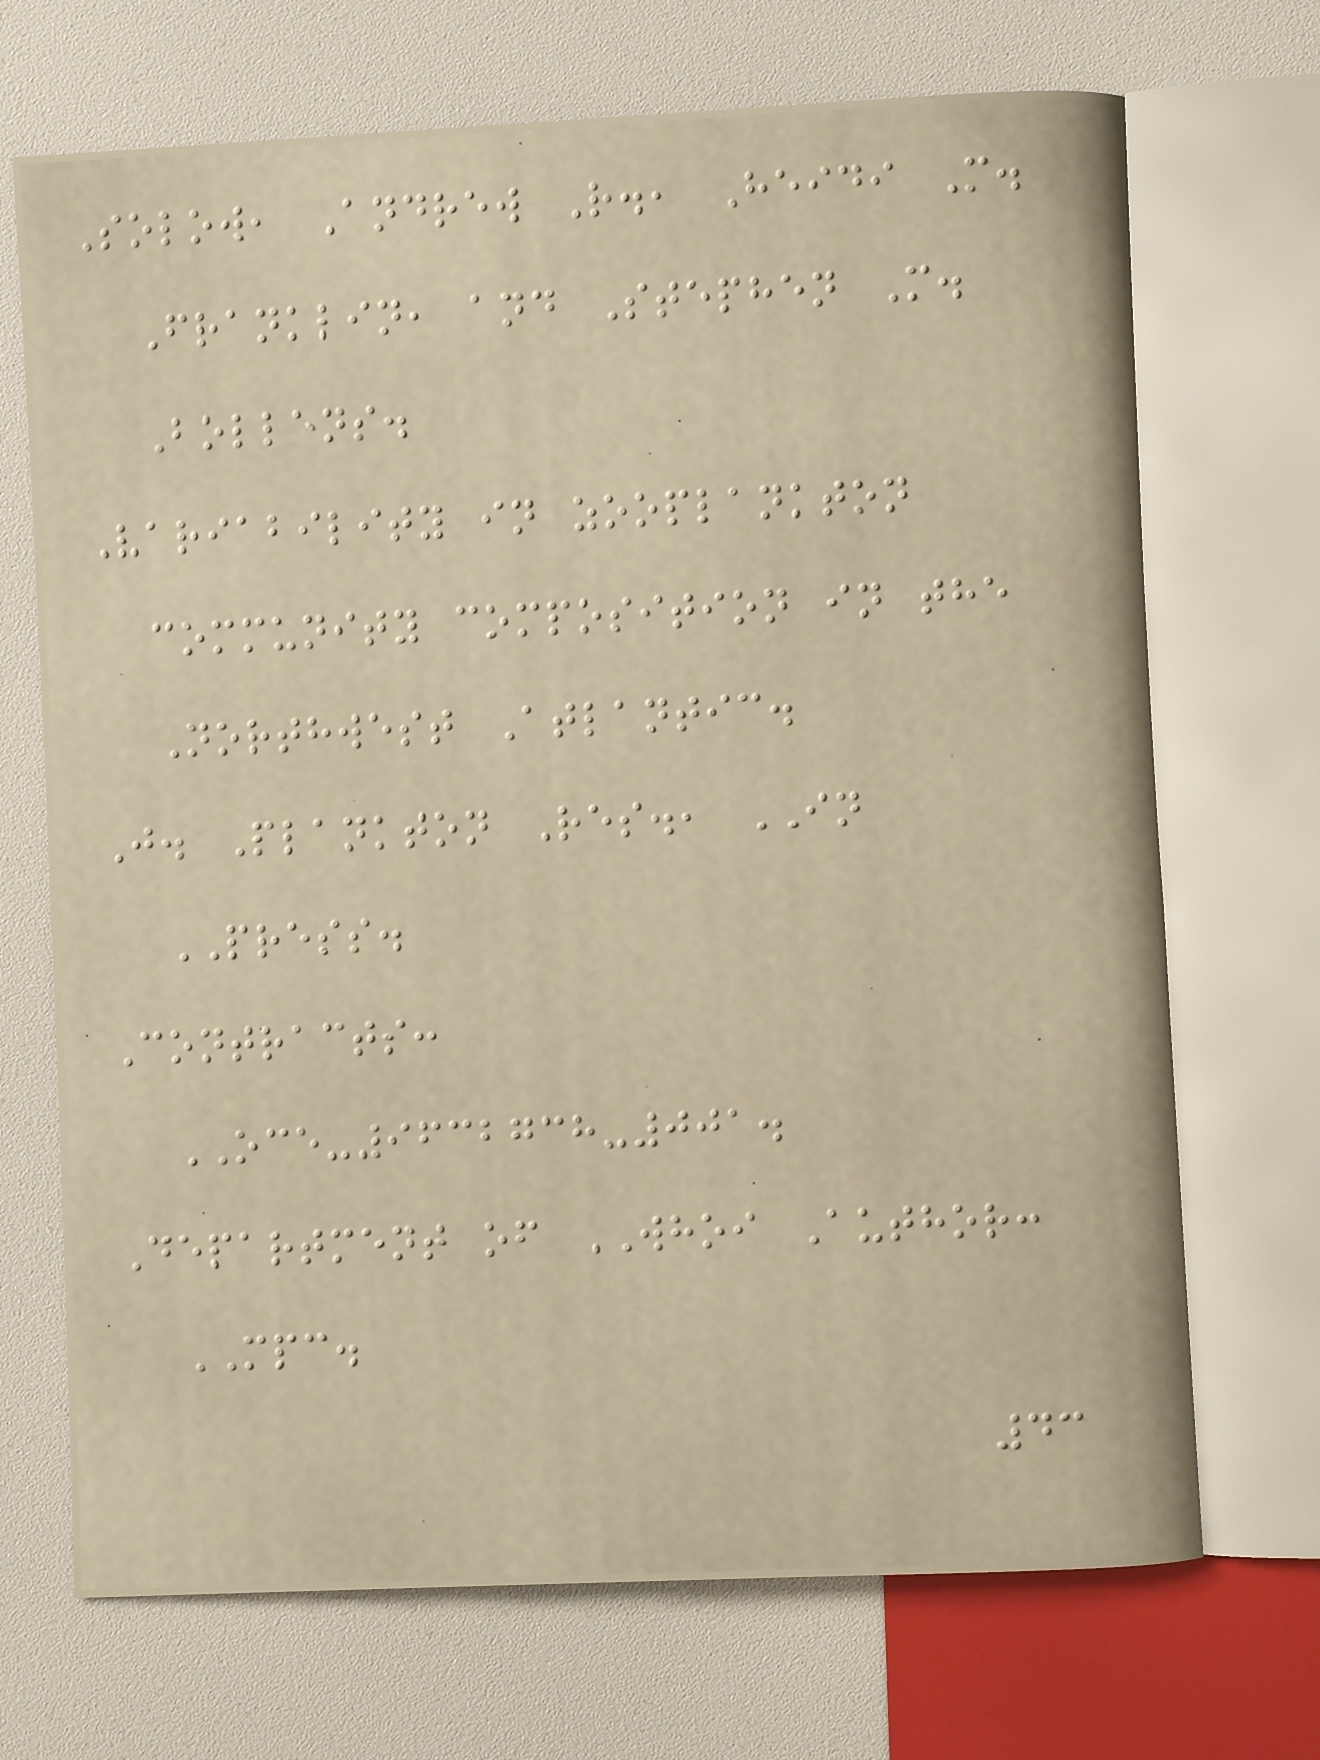Solow, Andrew R., Heidi M.
Franklin, and Stephen M.
Bollens.
Variability in zooplankton
community composition in the
Northwest Atlantic.
J. Plankton Res., IN
PRESS.
Contracts:
OCE-9632738-001.
Department of WHOI Author:
MPC.
43
